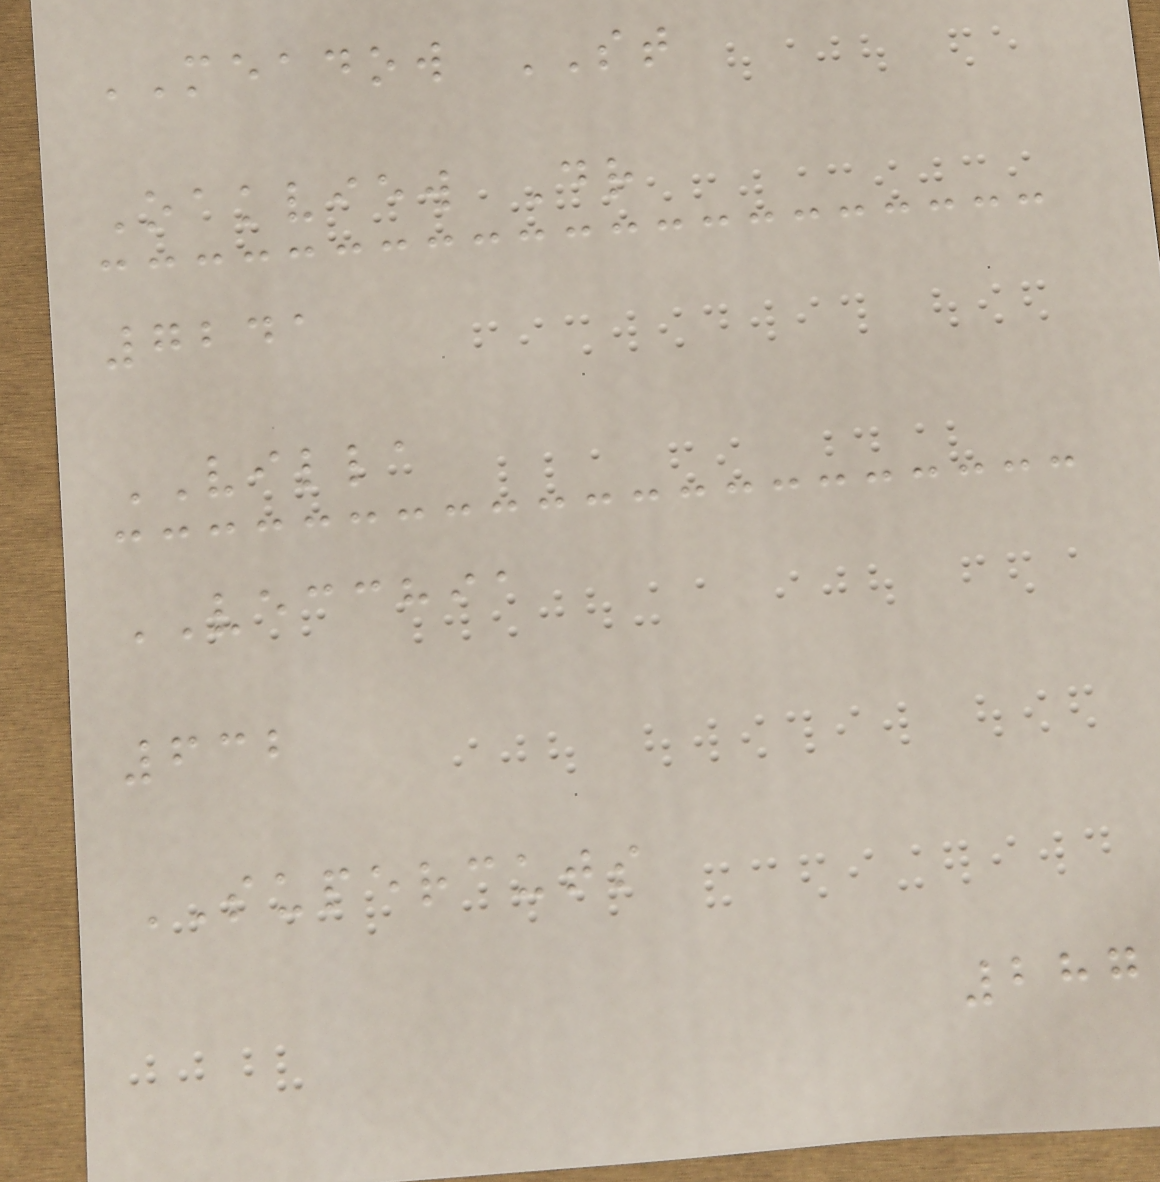MEADOW ST
Oakview Dr
7241
VILLA
VECCHIA
632
SUPERCUTS
287
